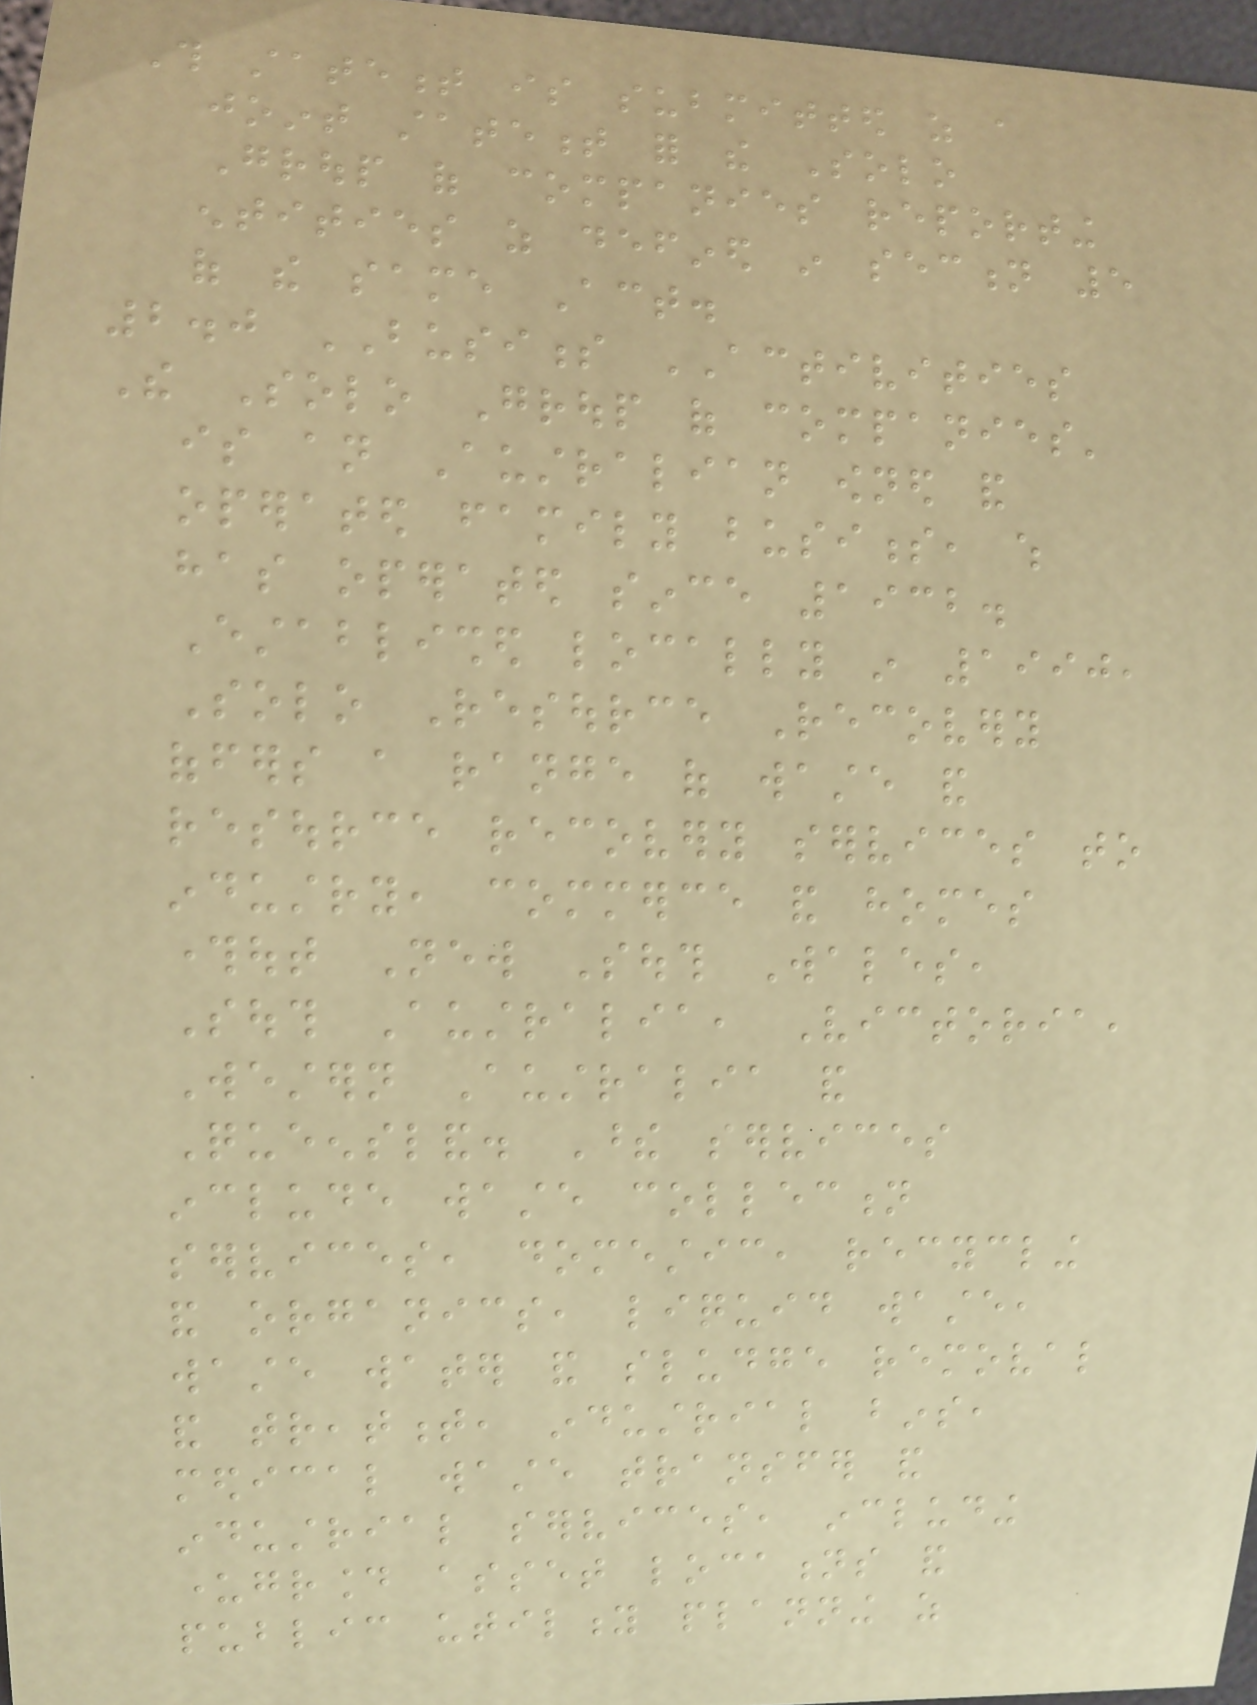This statement is submitted as a
joint statement for the Solo
Group of companies reporting
entities as defined in section 5
of the same Act.
2.0 BUSINESS ACTIVITIES
The Solo Group of companies'
is an Australian owned and
operated family business, which
has operated since 1932.
Established locally in 1990,
Solo Resource Recovery
offers a range of waste and
resource recovery services to
industry, commerce and homes
throughout New South Wales,
South Australia, Victoria,
Western Australia and
Queensland. These services
include waste collection
services, domestic, recycling
and organics, liquid waste,
waste water and sludge removal
and treatment, industrial bins,
medical waste transfer and
industrial services, including
underground asset locations and
public utility planning as
